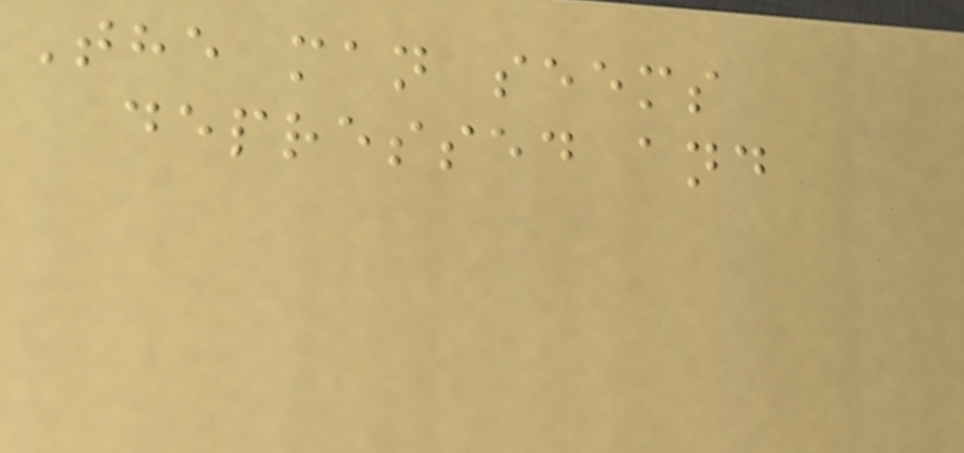The man seems
depressed and
